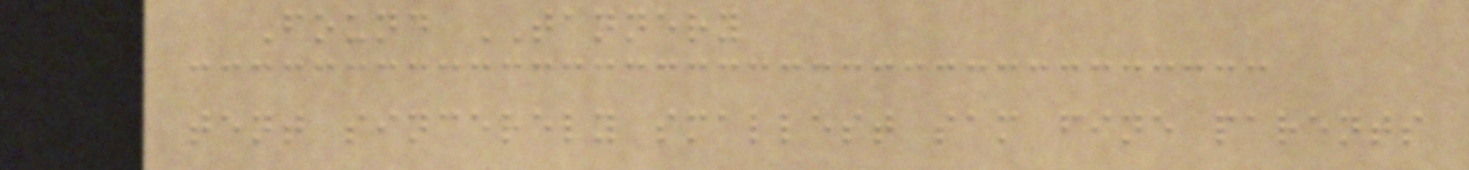Found TANNERY
tent sincerely smallest sam fine parents
